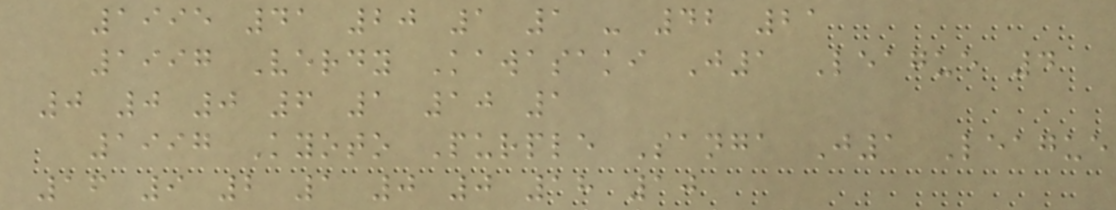1995 41 20 1 1 - 42 21
1997 Verdy Kawasaki J1 League 4
0 0 0 6 1 10 1
1997 Kyoto Purple Sanga J1 League
16 9 2 1 0 0 18 10
